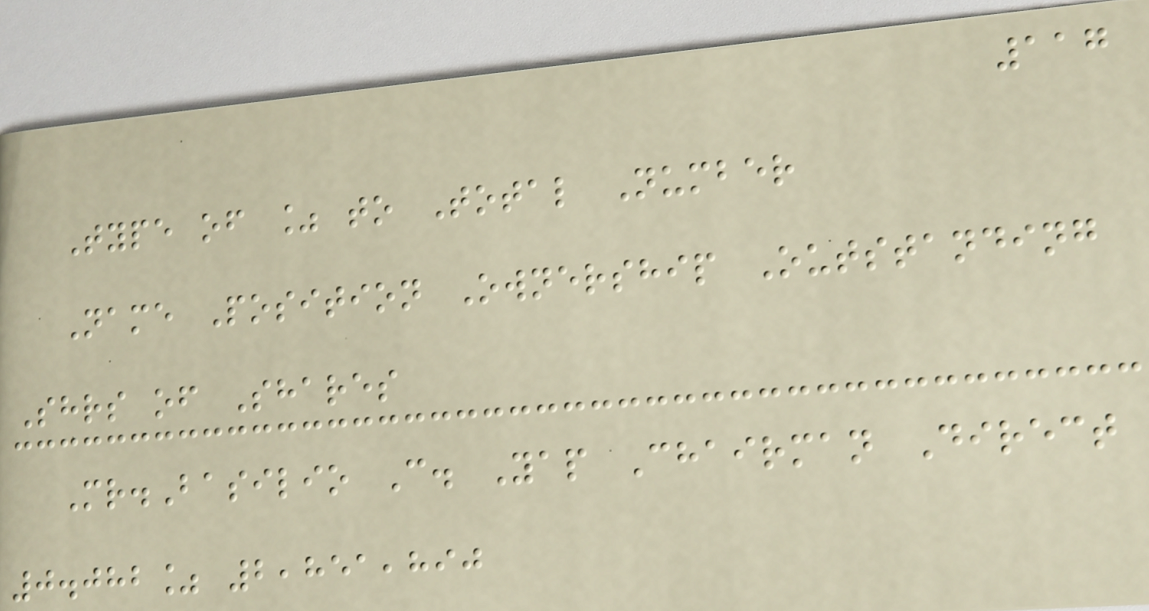117
Type of % to Total Number
Name Position Ownership Outstanding
Shrs of Shares
Mr.Basilio C. Yap Chairman Direct
0.082% 2,851,890
